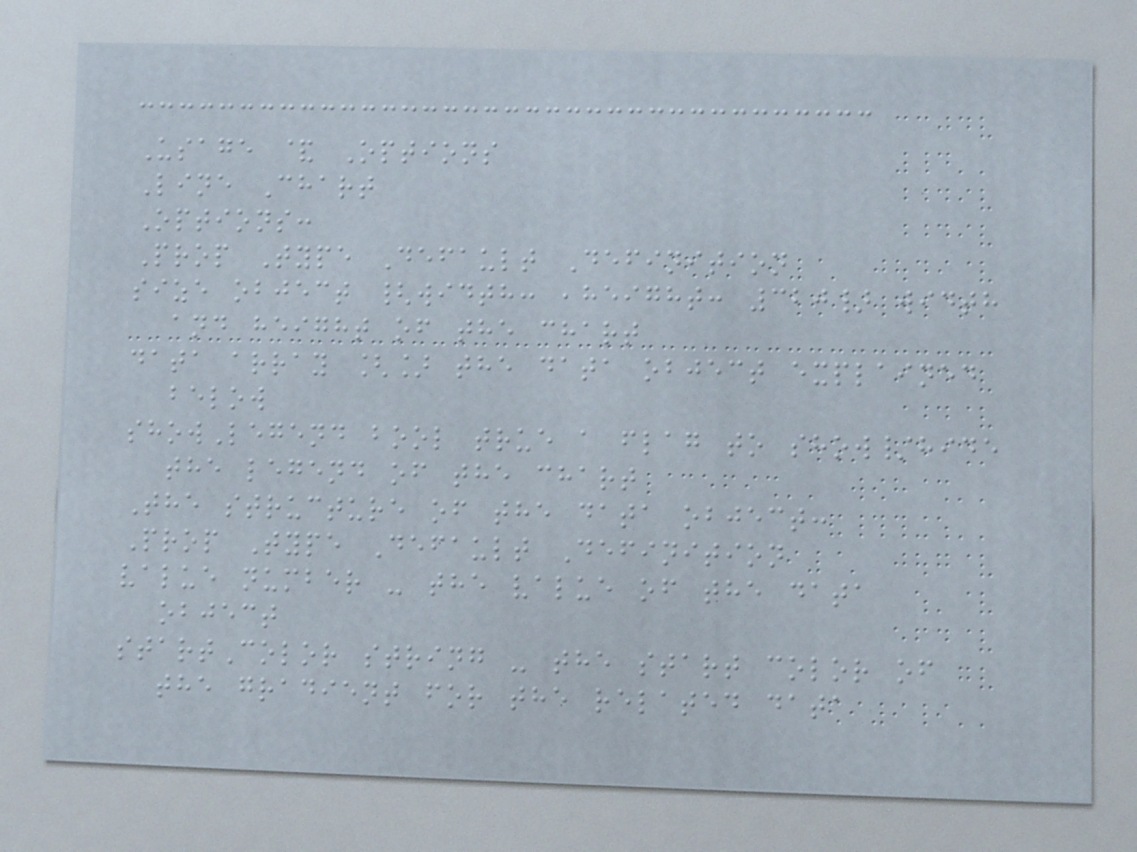Usage & Options
Line Chart
Options:
Prop Type Default Definition
size object {width: ,height: 320} width
and height of the chart
data array [] the data object explained
below
showLegend bool true a flag to show/hide
the legend of the chart
The structure of the data object:
Prop Type Default Definition
value number - the value of the data
object
startColor string - the start color of
the gradient for the related data
